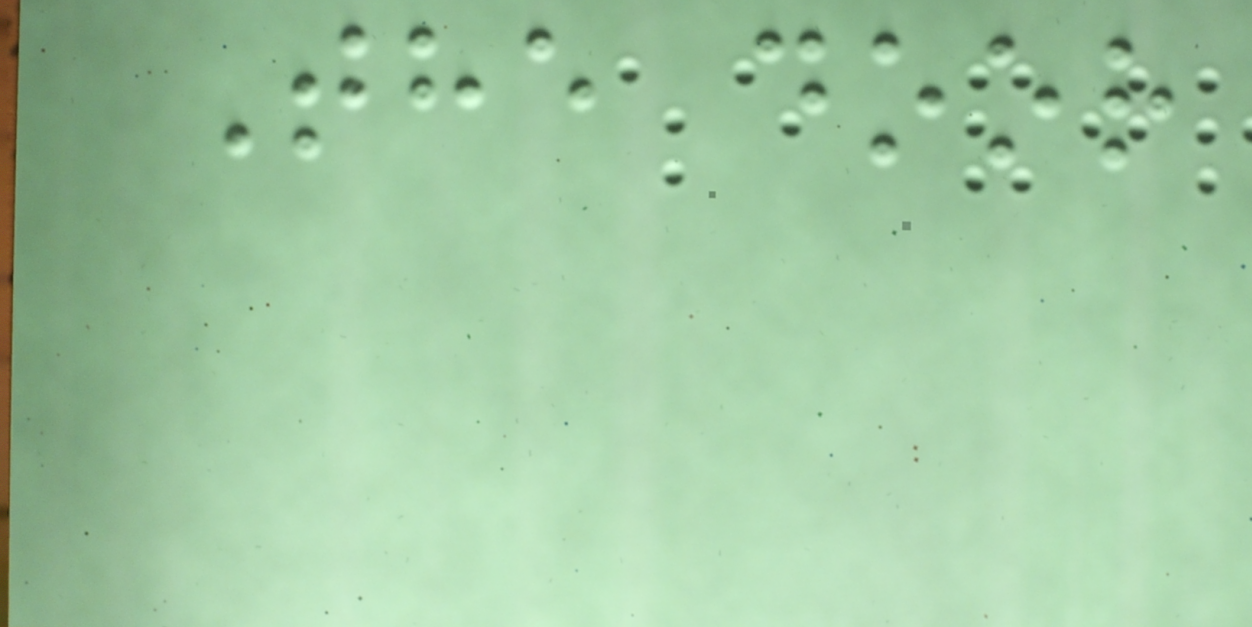The door
